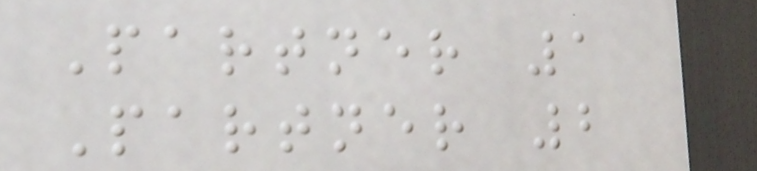Partner 1
Partner 2
